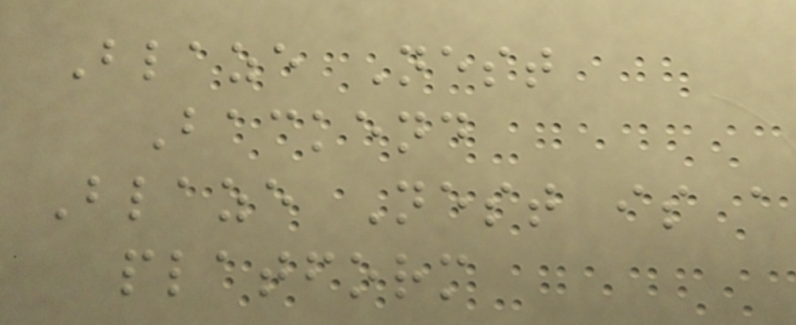Blaze Nest
Backend
Blaze Nest is a
platform
